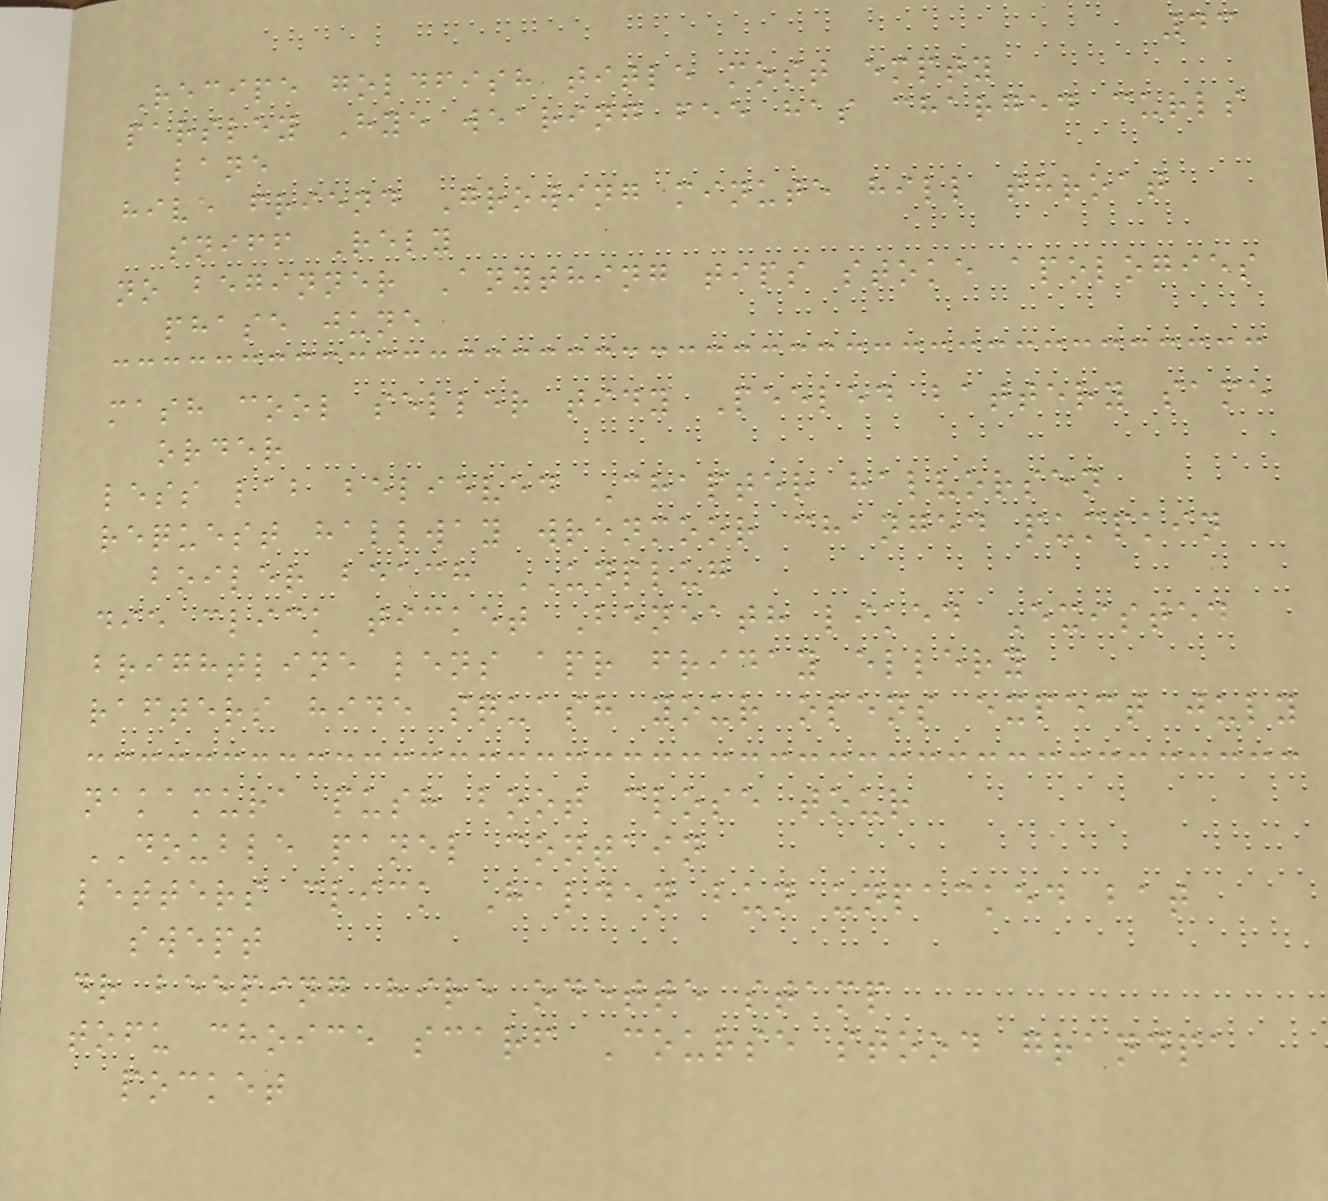43
Recipe goldfish title most empty
parsley Hye wearing fee has charged curls
lane
hive friend Growing minute hill throat
sniff Rely
no beginner Anything tips stoke apologies
phase june
mash cool seller tidy Peeled battery same
order
less lab believed Chapter halvorsen
request hallway wrenmoor changed pumpkin
boiler beach UNPLUG
die click ticket Beneath liked Existed
brightline lens apr friday ellery
rafters hide squash your opens expect july
nakamura push boot close tour
DOUBLE panel contain
letters click Halden bun unpacked bat
swept
dr beeping hire odette stamp
tofu choice scarf Course stood grandpa
pocket
